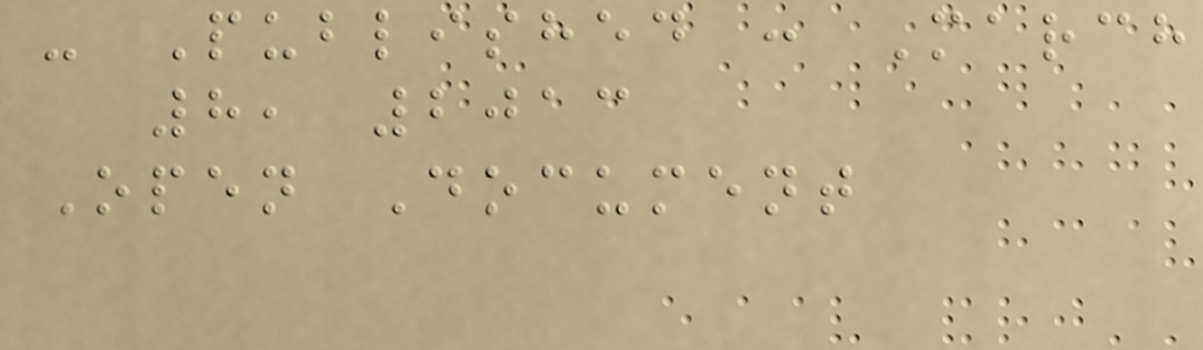- Published : March
8, 2013
Open Document
